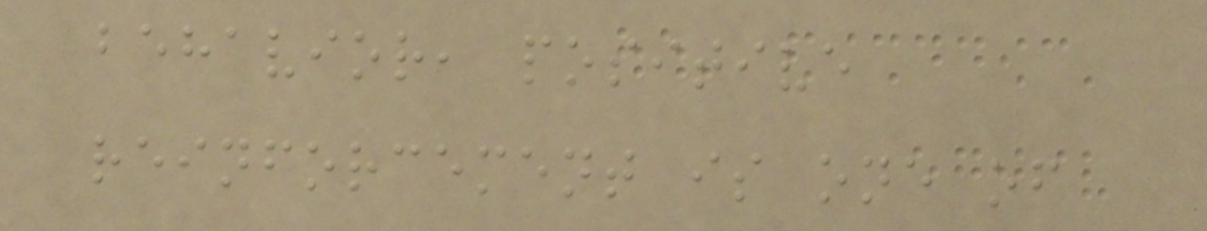behavior, positive
reinforcement is one of
